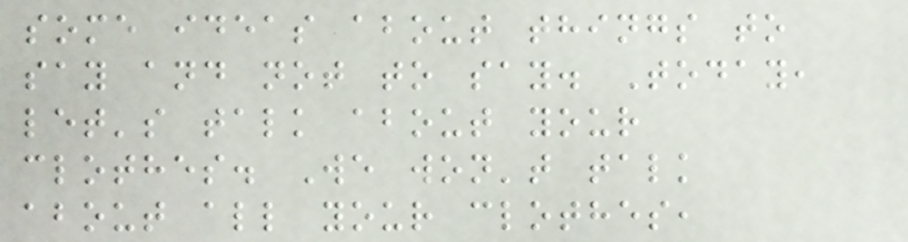some ideas about things to
say and not to say. Today,
let's talk about your
clothes. We won't talk
about all your clothes,
